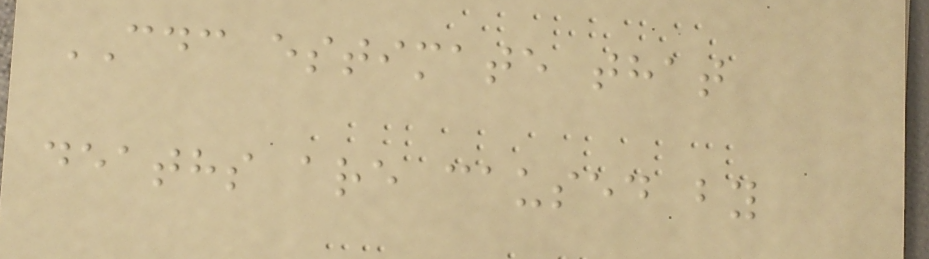CDC estimate that
deaths are caused by
